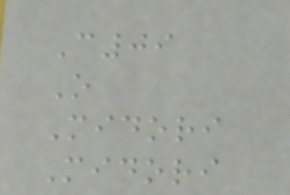C09
O
Midori
Midori
